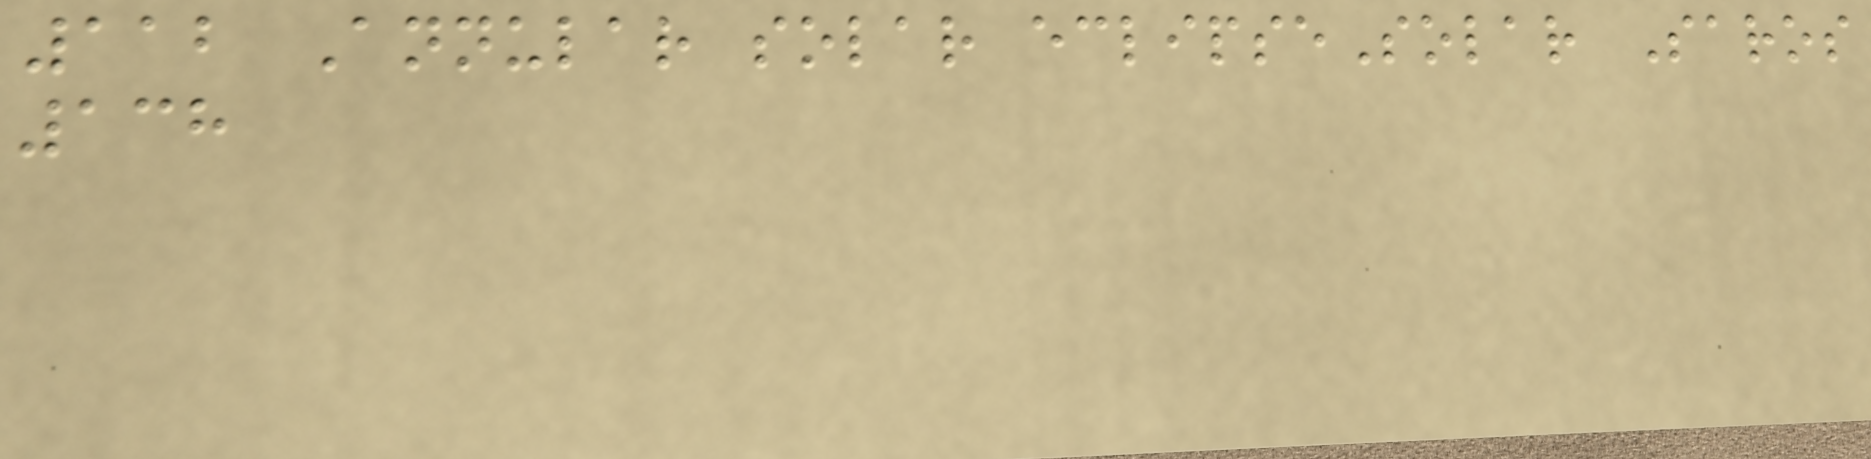112 Annular solar eclipseSolar Saros
138
